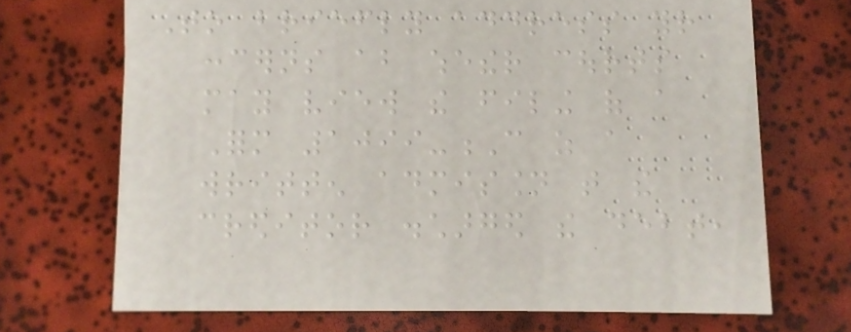To briefly address your
concerns about whether courts
may view the filing of a
Form 1099-C as a
written admission that the
creditor discharged the debt,
